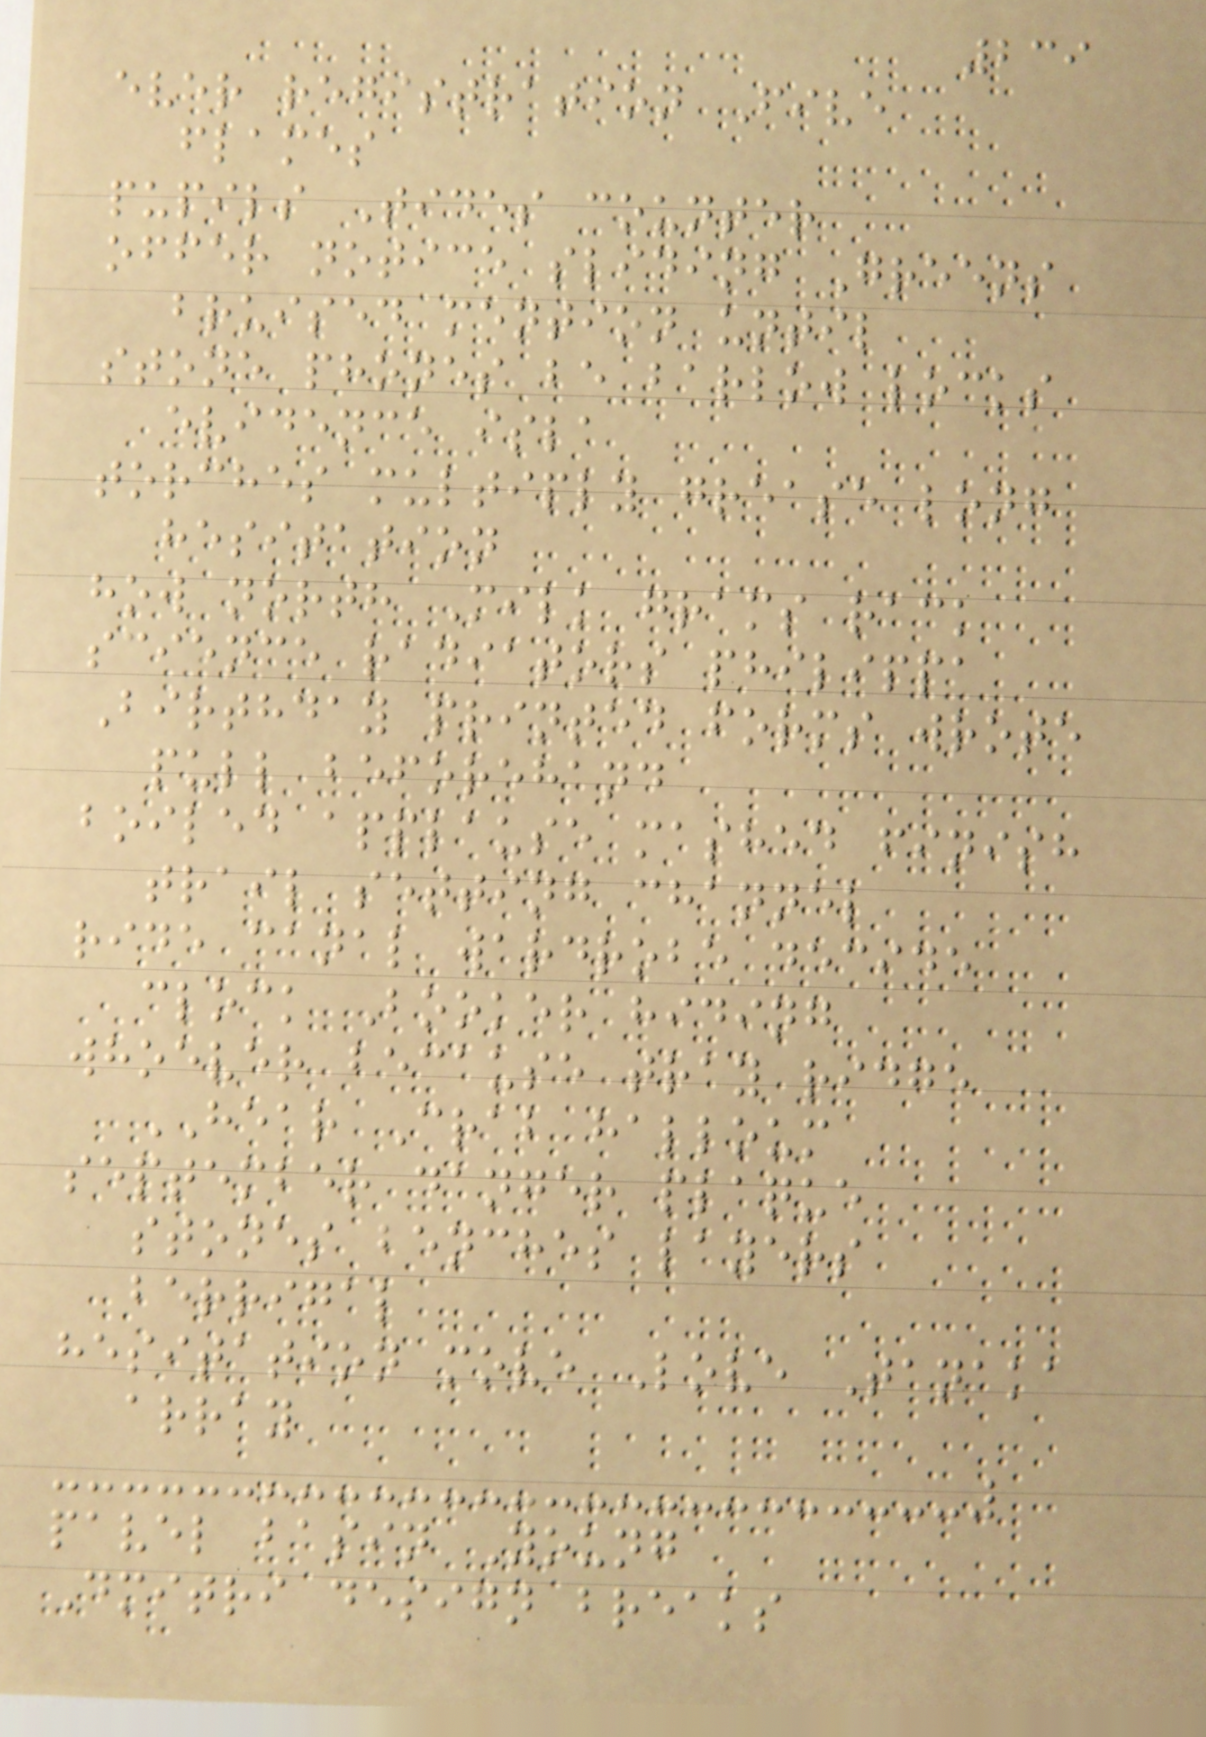239
ever registration Five
flames
pupils Tides counter
offer notice sliding Greens
bruised mention until
stone phones be barlow locks
evidence isla
torches multiply grease long
hesitation
how north Milk grams rack
science radiators philippa
Birthday printed forms wrote
pull beforehand
boiled applause mashed finish
trail setting channel
ride canal wardrobe decide
clock Booker hiding
whoever because tray ridge
HEAR Crab halloum
september danger plaque
stones benches layers
berrigal
hesitation move Love Tanaka
array
pavel basin Young
Dmitri design breaks
